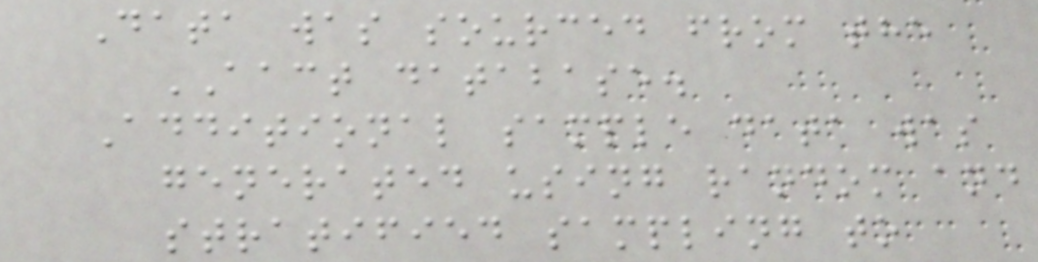Data was sourced from the
AACT database.
Additional sample data was
generated using random and
stratified sampling to
